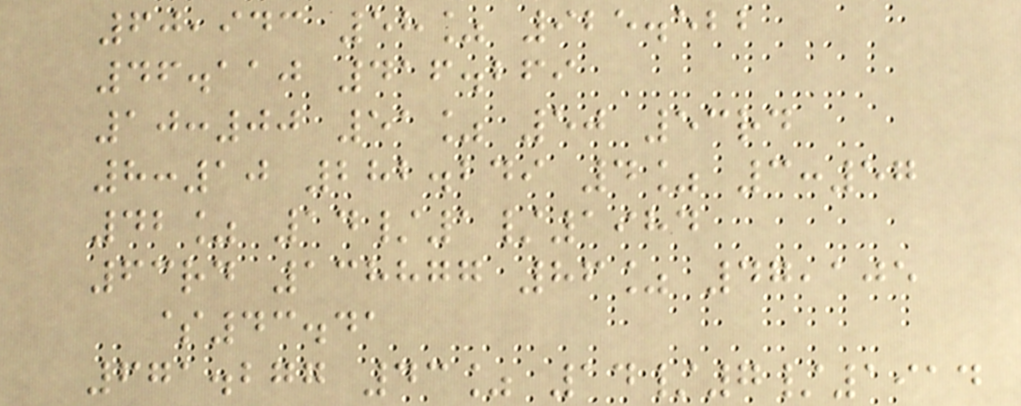60,943 58% 925.522
46.110 416.269
10:00 51% 50 53rd
8:10 282.249 4% 3:57
42% 14/1/1984
63rd 138877 86% 47,105
$43.41
671.277 43% 14/7/1914
